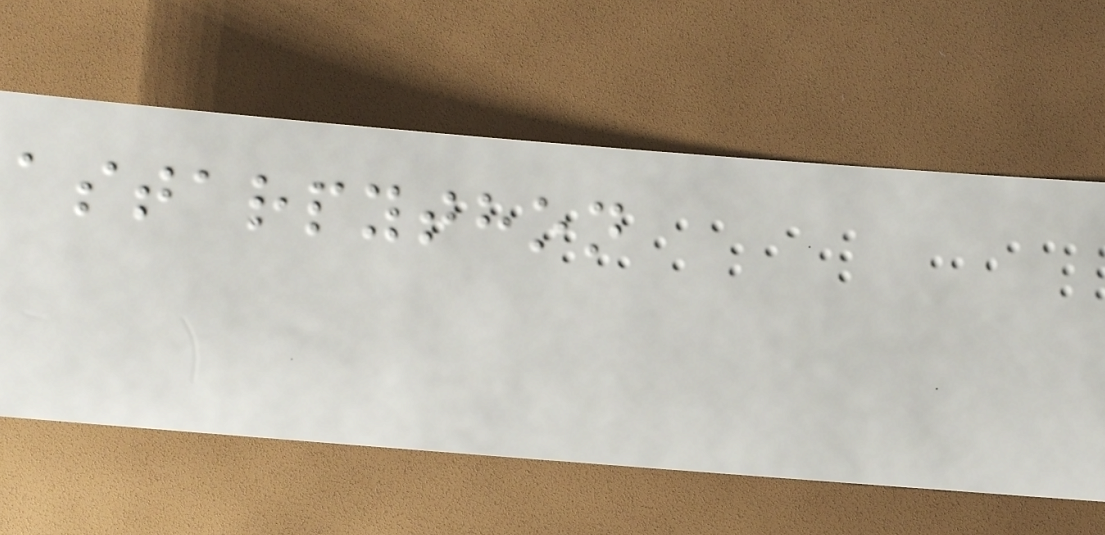astarpython
